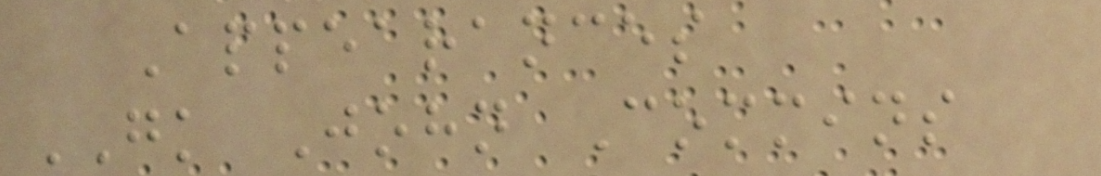Appearances
GK John Commins
